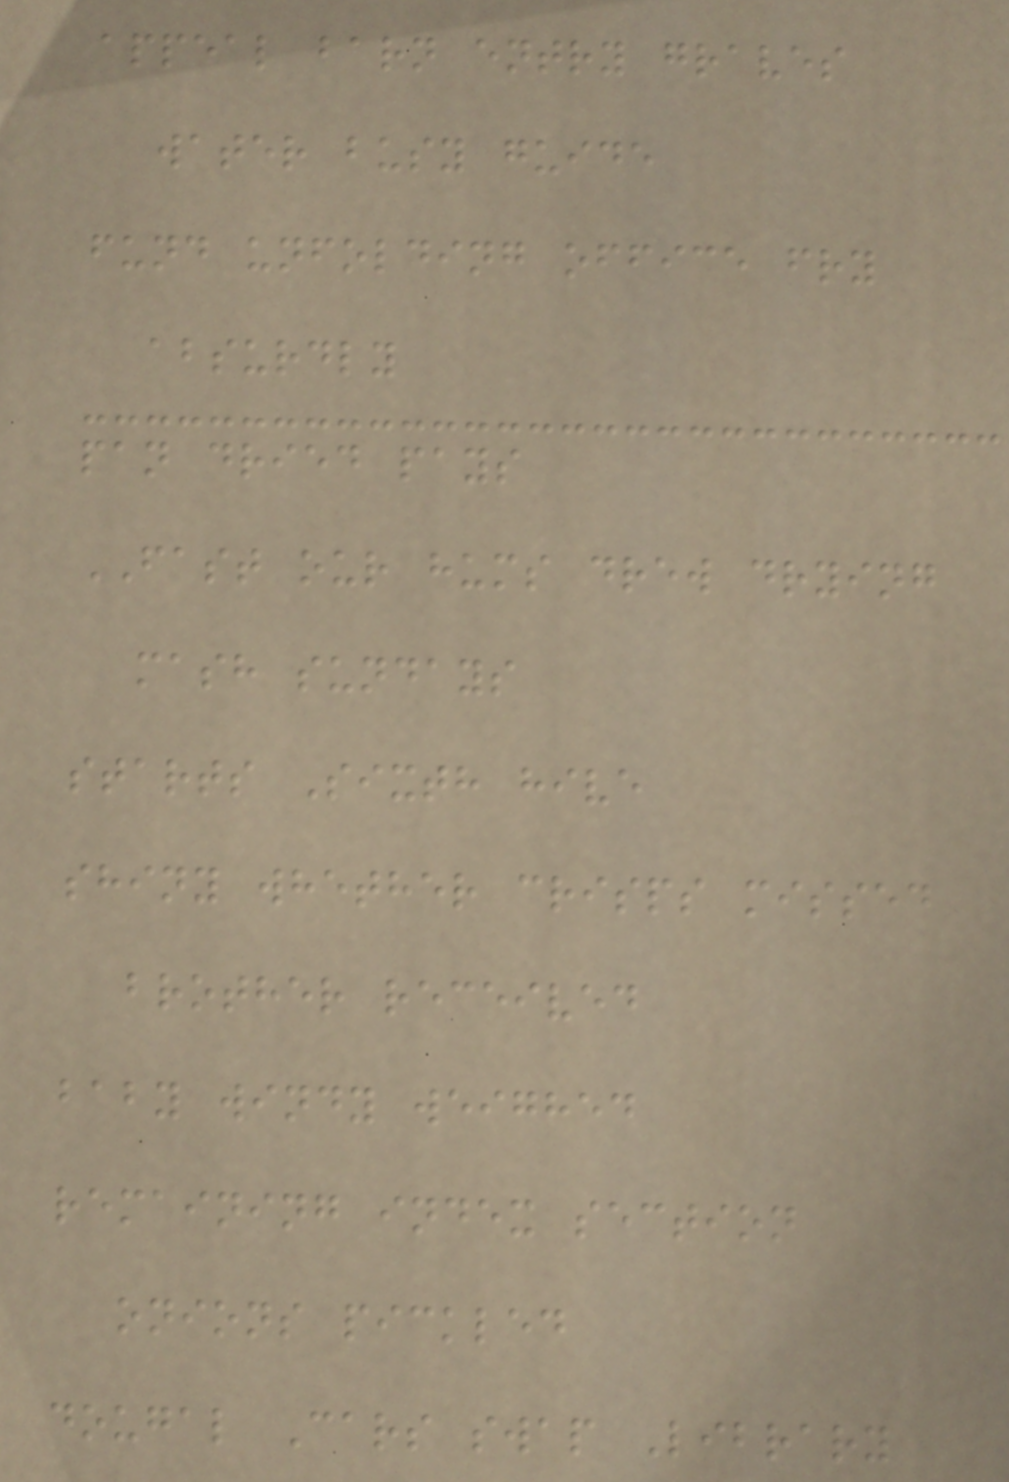appeal barn entry graves
water busy guide
fund unfolding office fry
absurdly
pan dried pays
FAST our hums drew drying
mash sundays
starts Sixth hive
shiny whether crisps missed
brother received
baby windy weighed
remaining index section
onions pickled
dougal Cars swap Library
